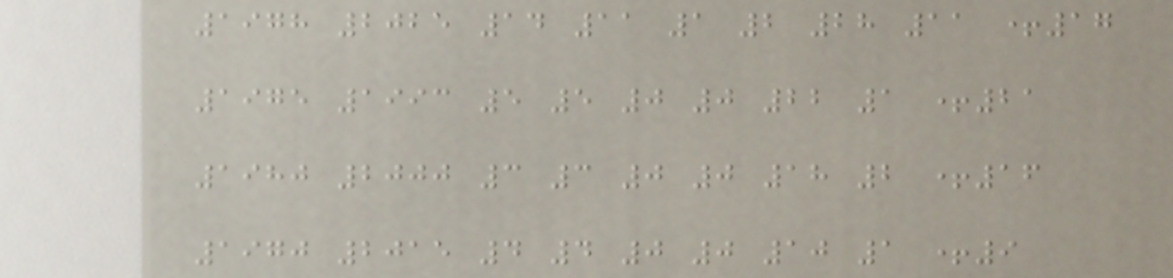1978 2025 14 11 1 2 28 11 +17
1975 1993 5 5 0 0 22 1 +21
1980 2000 3 3 0 0 18 2 +16
1970 2015 4 4 0 0 10 1 +9
